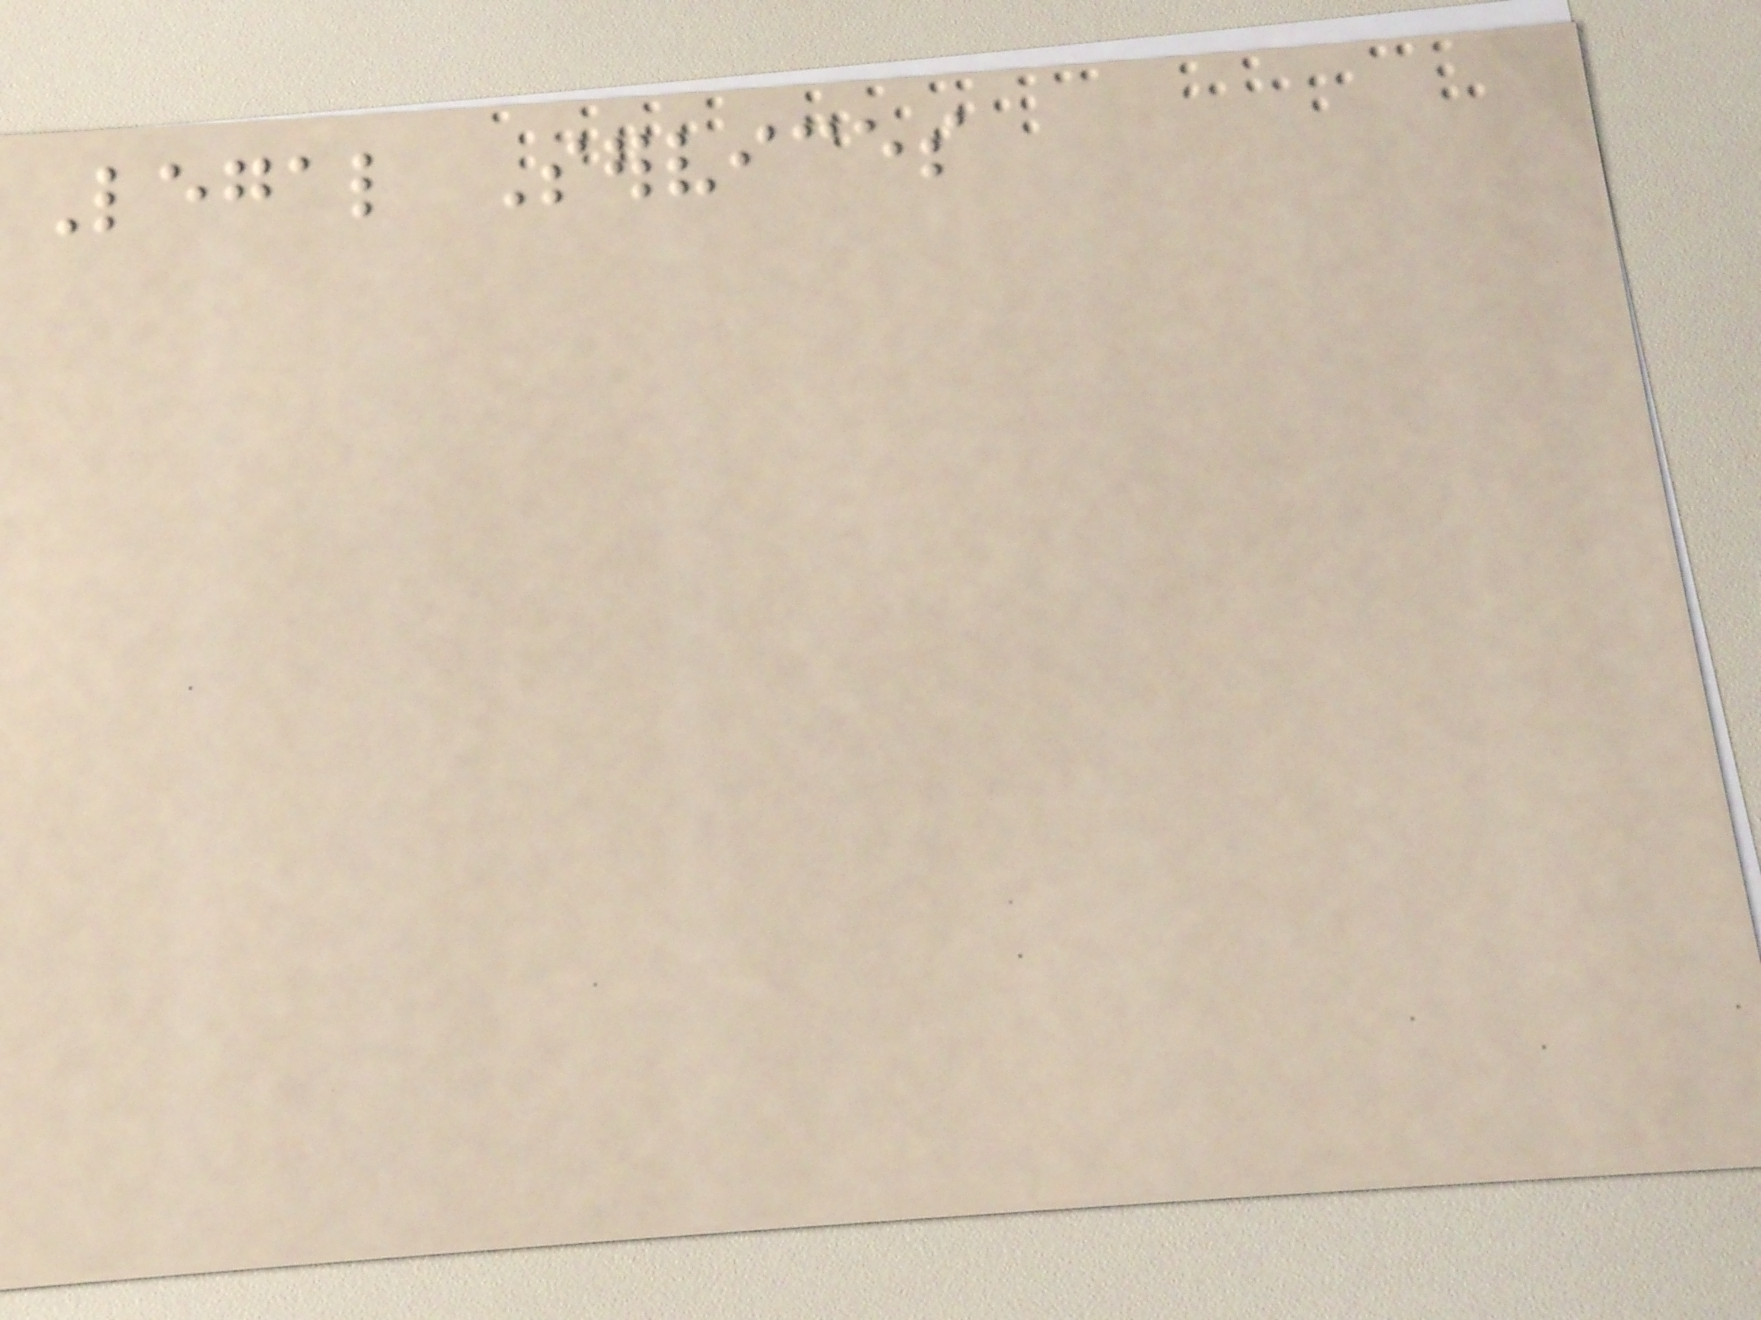Legal Services
